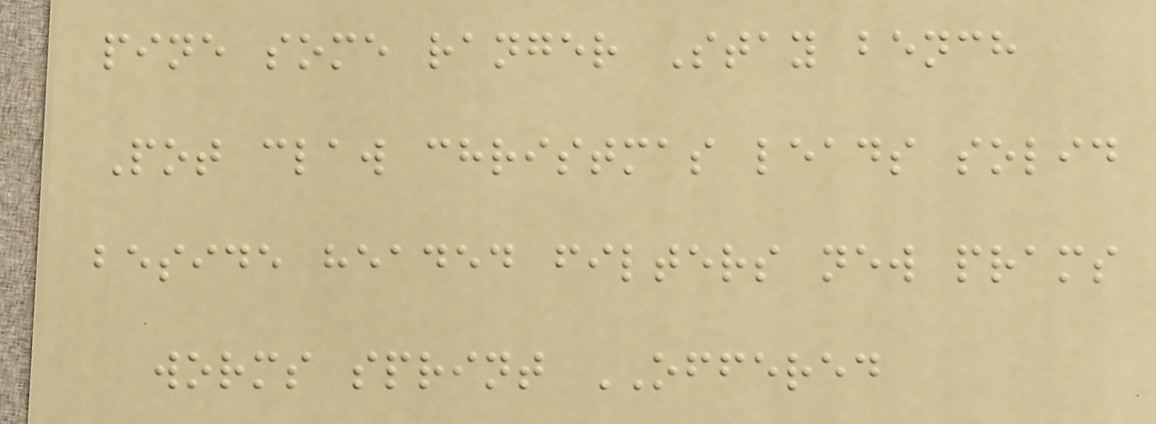pine some ranger Stay bench
Pot claw christmas leads solid
beside headed filters new prams
worms sprint OFFERED
